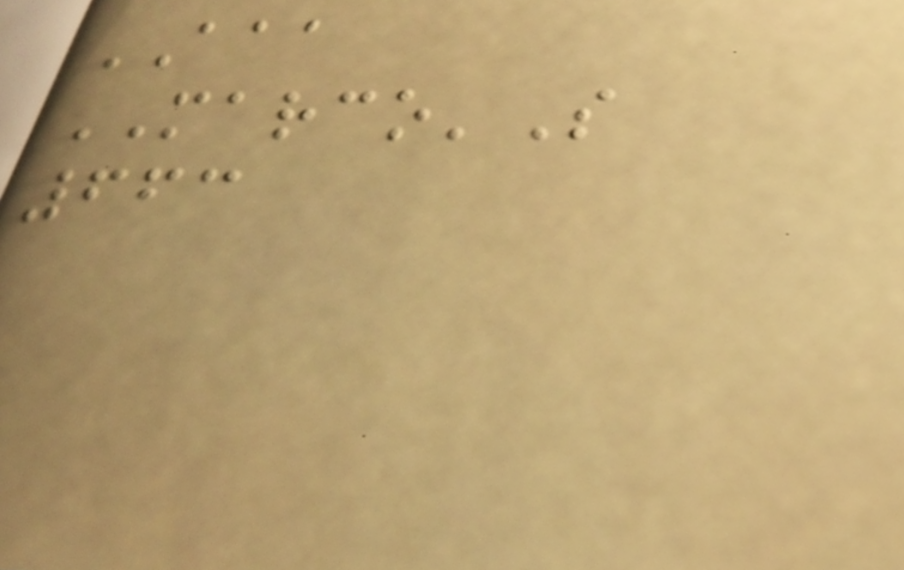AAA
MARCO'S
663
